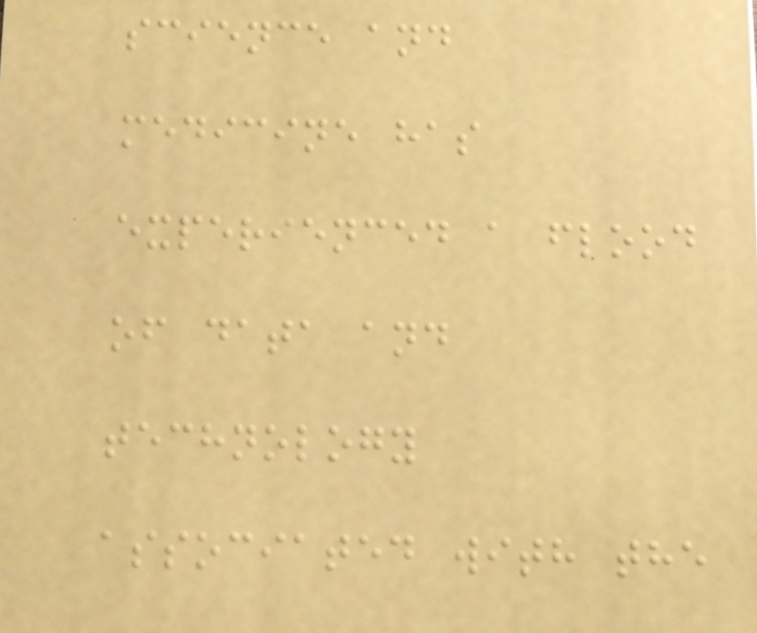science and
medicine has
experienced a flood
of data and
technology
associated with the
